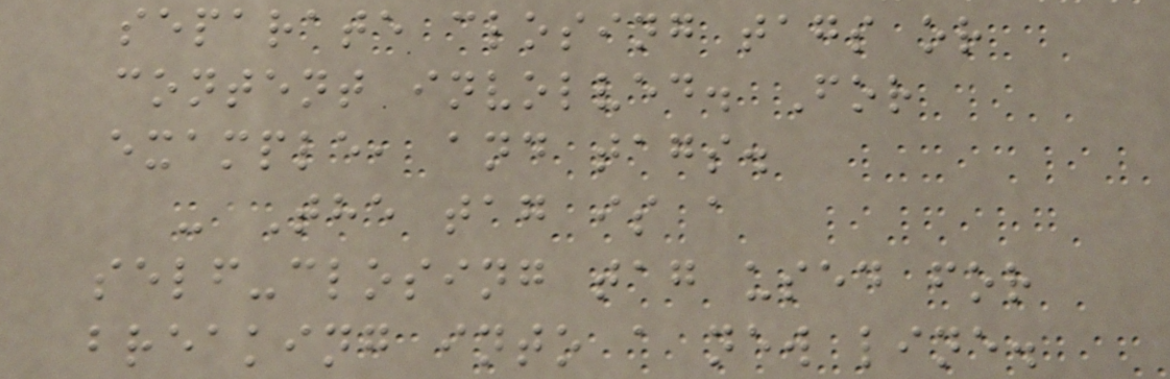separate closing tags or
content involved. For
example, and tags.
- The tag is a
self-closing tag used for
breaking into a new line.
